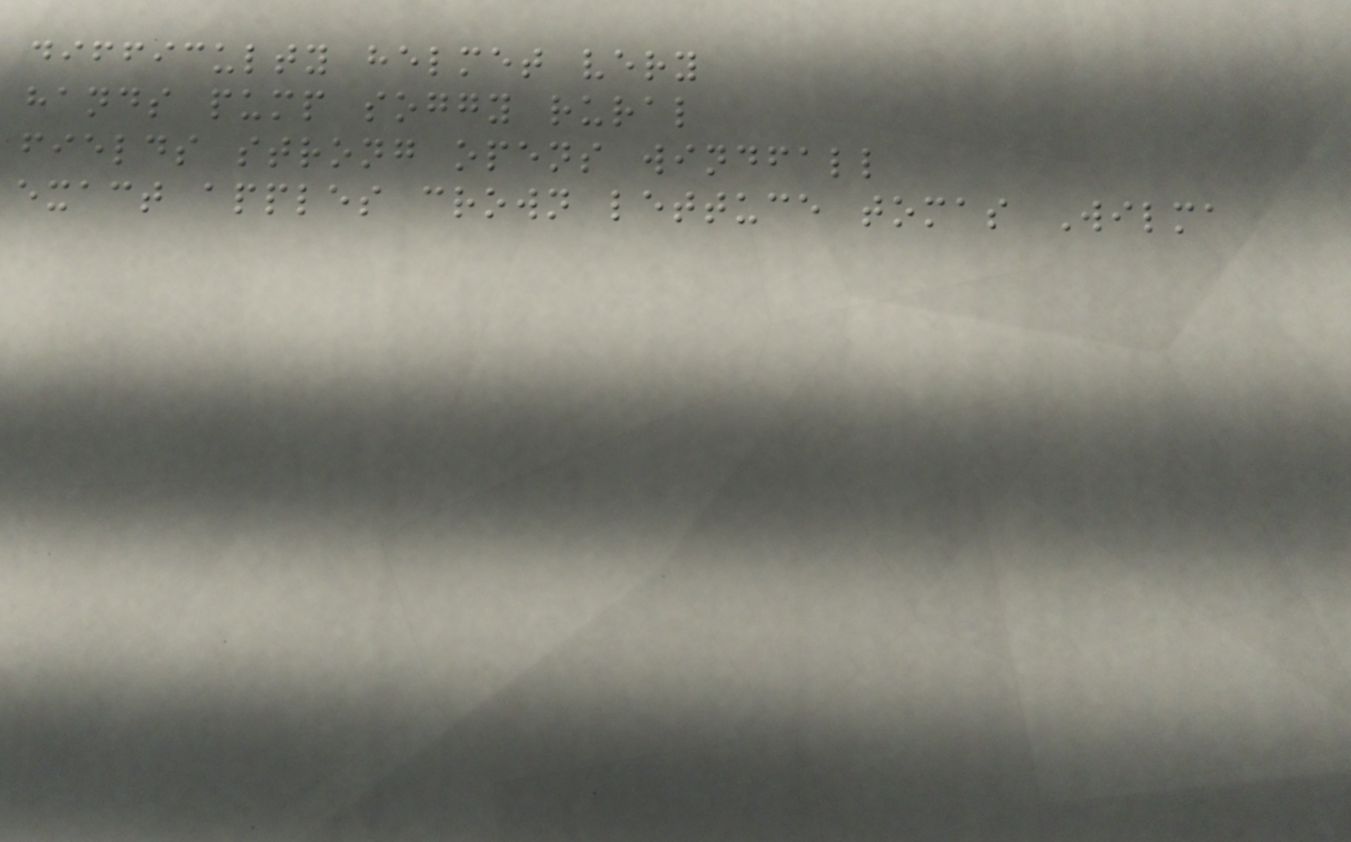difficulty helmet very
hands pump soggy rural
fields strong opens windfall
exact apples crown lettuce tomas Wilma
